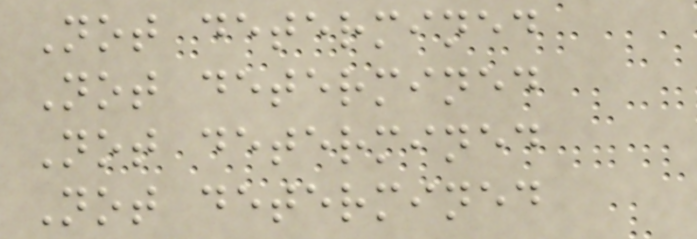Not determined
Not determined
Not determined
Not determined
